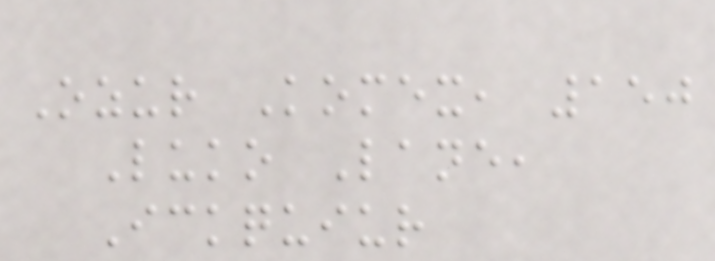Ozur Komex, 150
Luko Lane,
Ickquiur
